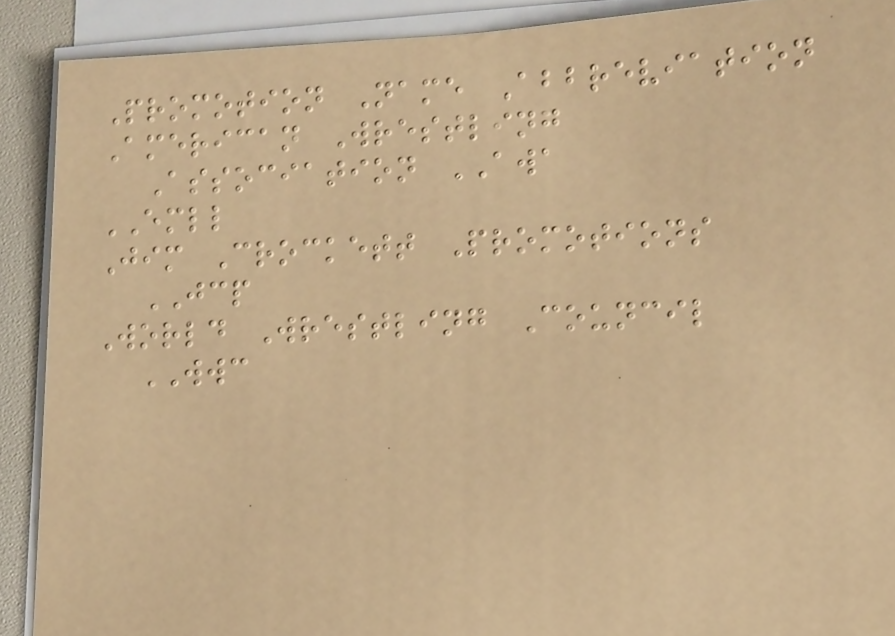Promotion Name Abbreviation
American Wrestling
Association AWA
EMLL
Jim Crockett Promotions
JCP
World Wrestling Council
WWC
